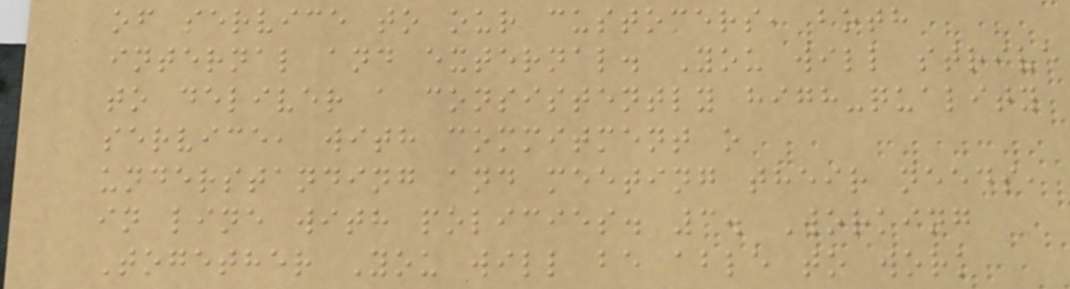of service to our customers, both
internal and external. You will strive
to deliver a consistently high-quality
service, with commitment o
understanding and meeting their needs,
in line with policies. 3. Working
Together You will be able to work
